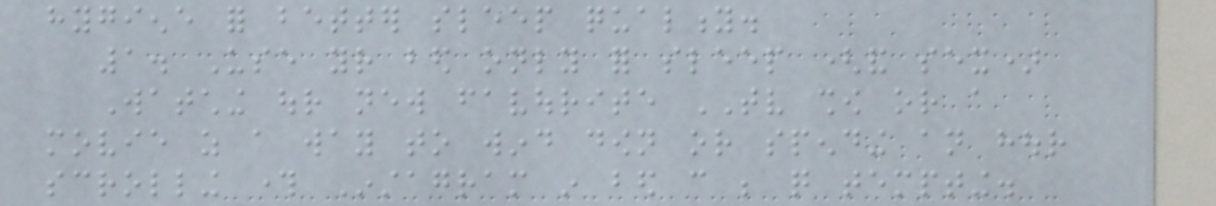hygiene for better sleep quality.
1. Use your bed only for sleep (and sex)
Watching our new favourite TV show or a
movie as a way to wind down or spending an hour
scrolling through Instagram in bed can be quite tempting.
